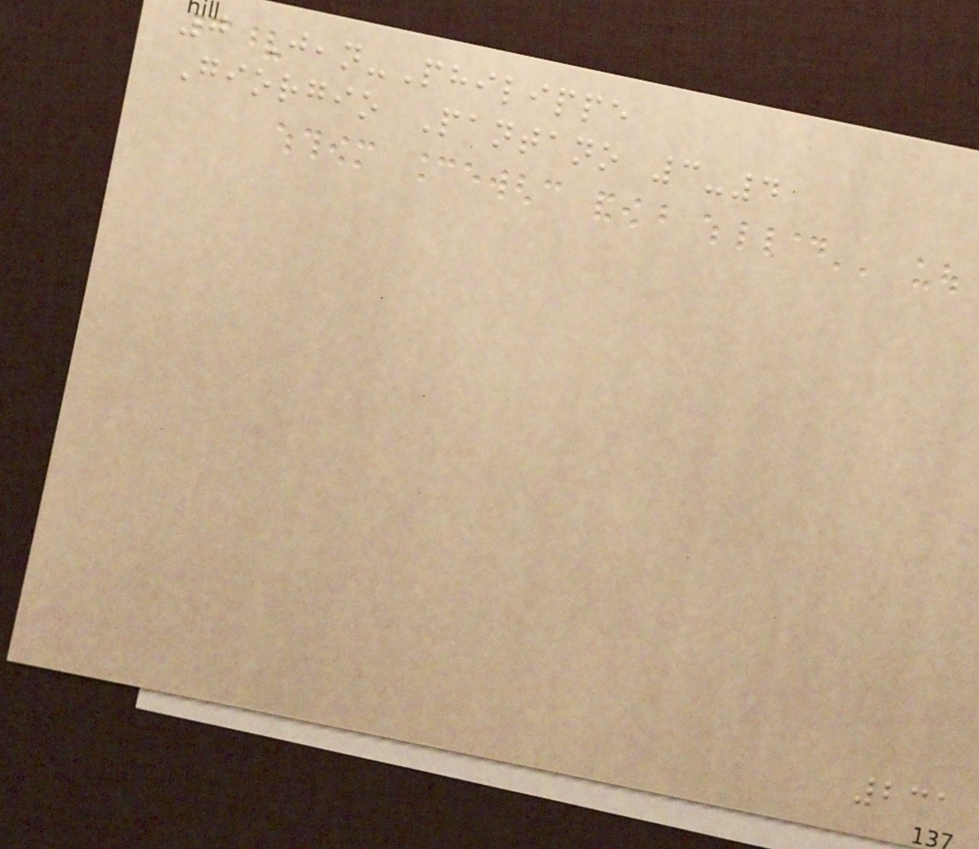7 Jean-Philippe
Giorgio Pantano 3-4
231
